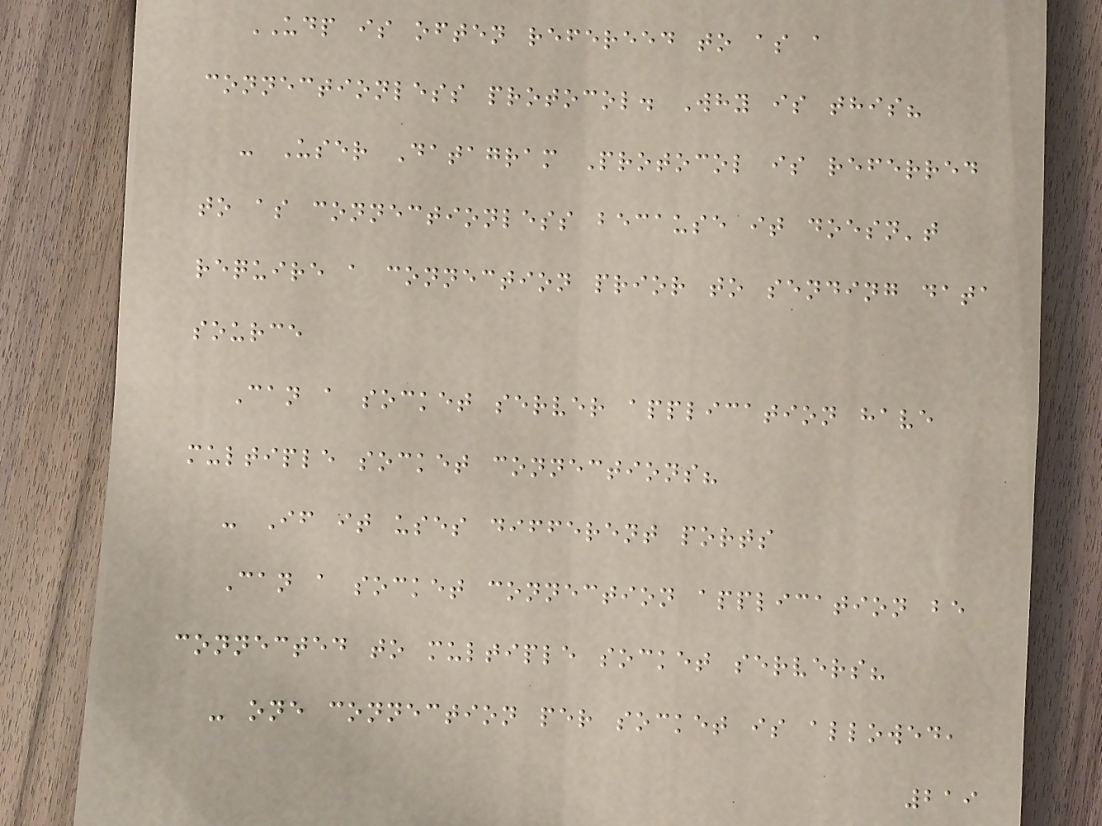UDP is often refereed to as a
connectionless protocol. Why is this?
- User Datagram Protocol is referred
to as connectionless because it doesn't
require a connection prior to sending data
source
Can a socket server application have
multiple socket connections?
- If it uses different ports
Can a socket connection application be
connected to multiple socket servers?
- one connection per socket is allowed,
219
